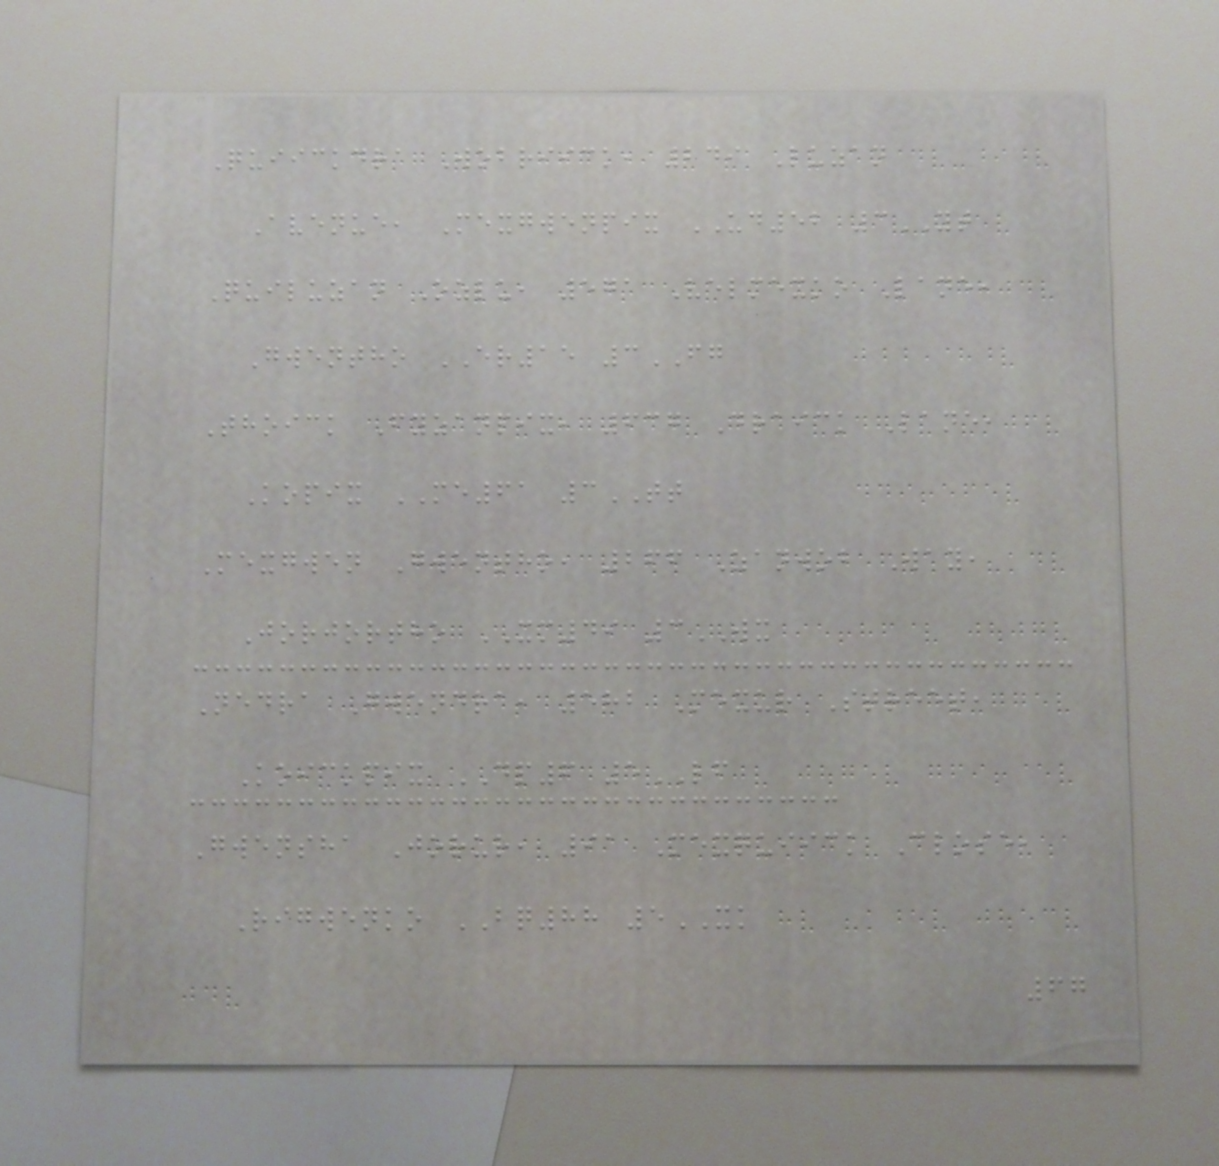Quiickdra Wobriick, 249 Luzan
Avenue, Mexgwenpix UD52 3YT
Quiluzan Ozlu, 571 Velmexko Lane,
Gwentho ER15 3FG
Thoick Fyzanpix, 637 Draick Lane,
Kopix ME61 3TT
Mexgwen Gwentho, 266 Zanwob Way,
Jorjortho XM49 3WX
Nedra Gwendra, 582 Mexur Street,
Koickpix DP6 5LF
Gwensha Jorur, 91 Mexquiick Close,
Rigwenko BQ88 5XK
67
